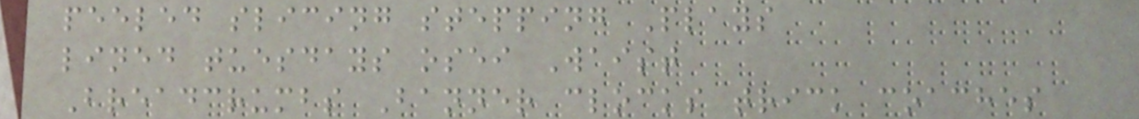peeled slicing stepping Plays
lined tuesdays osei Waist
Breadcrumbs Banner clocks trick coaches
